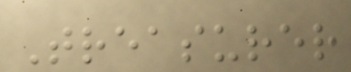Treasurer
